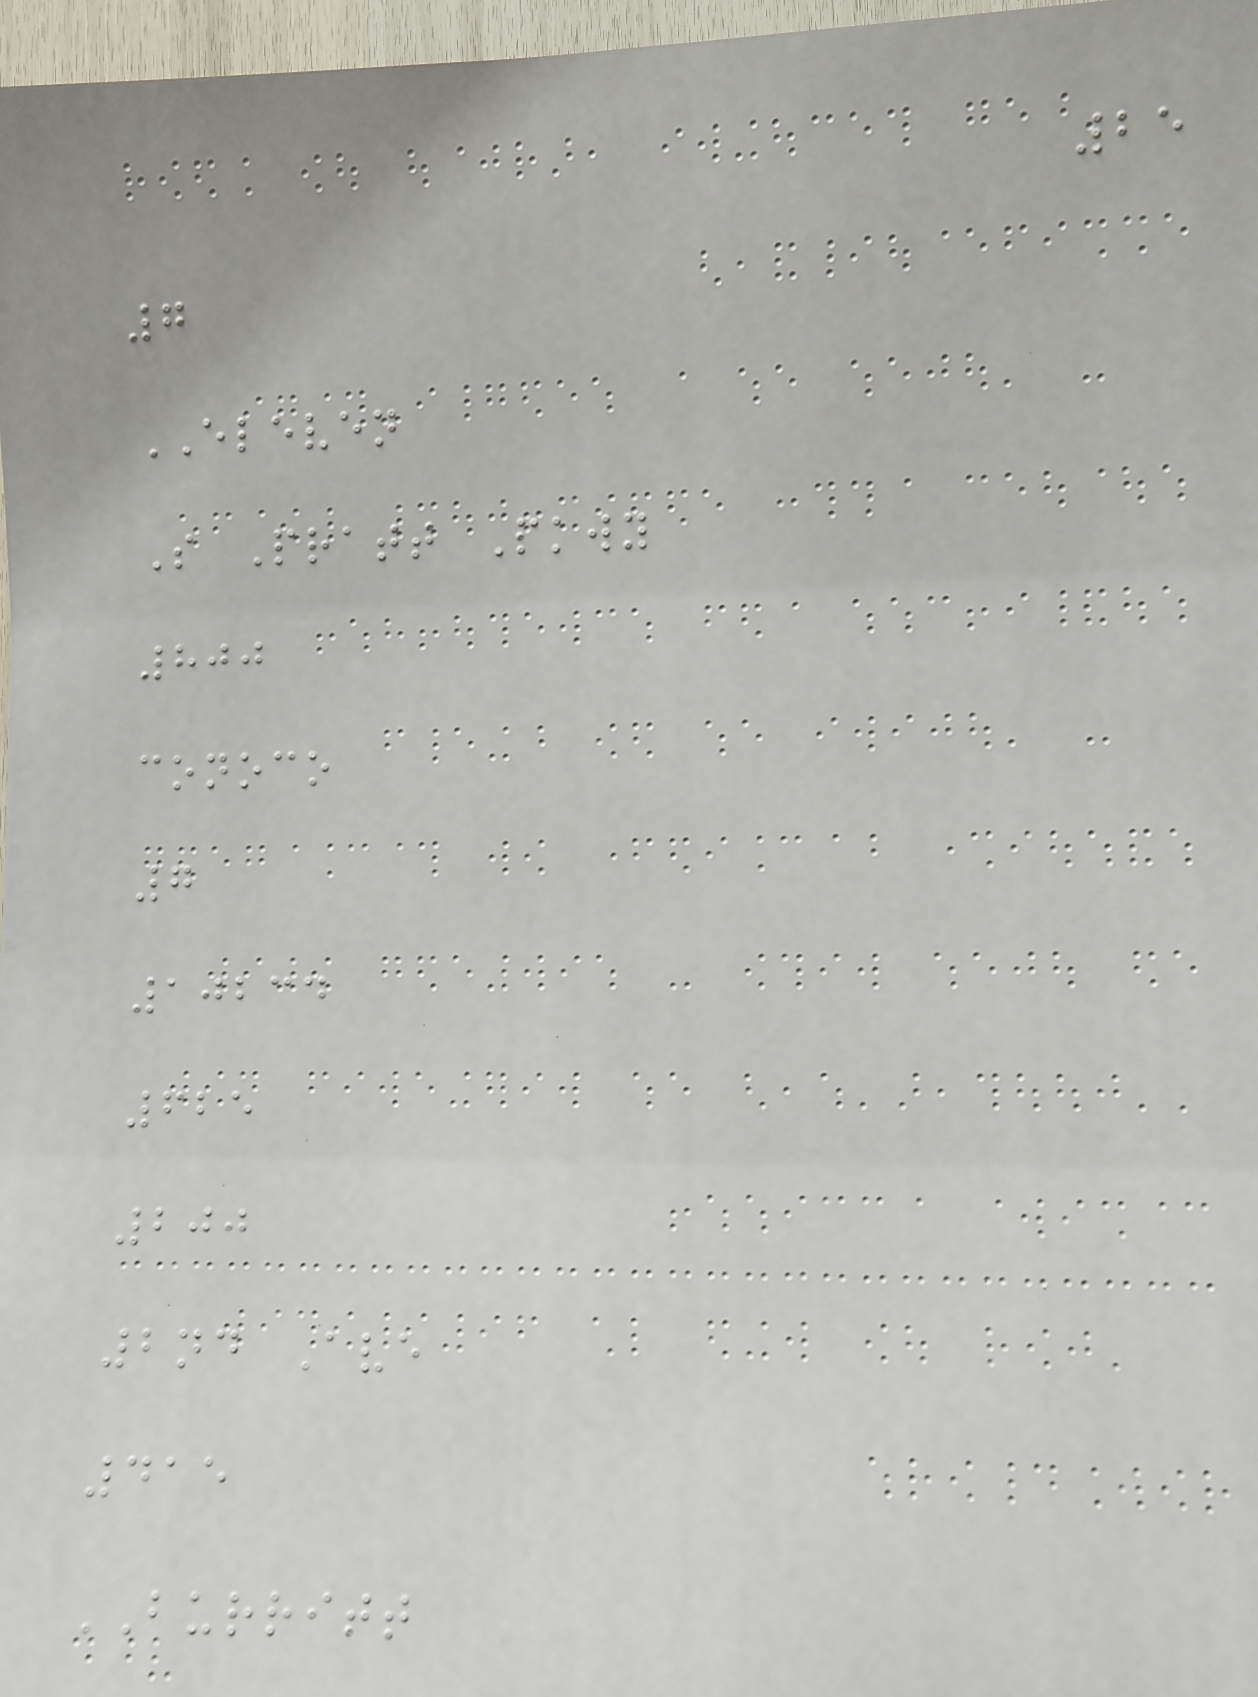25
7
ELEVEN
S Pratt Pkwy
800
conoco
7
10234
625
200
2nd Ave
415
BURRITT
